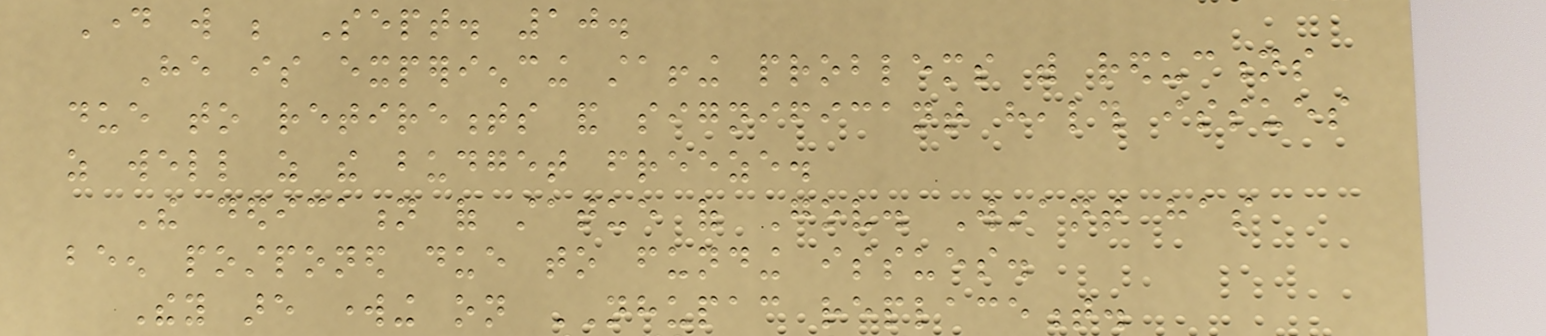Day will be Sept. 10.
He is experiencing staffing problems with reductions
due to retirements and significant health issues
as well as the budget freeze.
The dedication of statue of Gov. Winant has
been postponed due to funding issues.
They are working on NHUPAC replacement.
